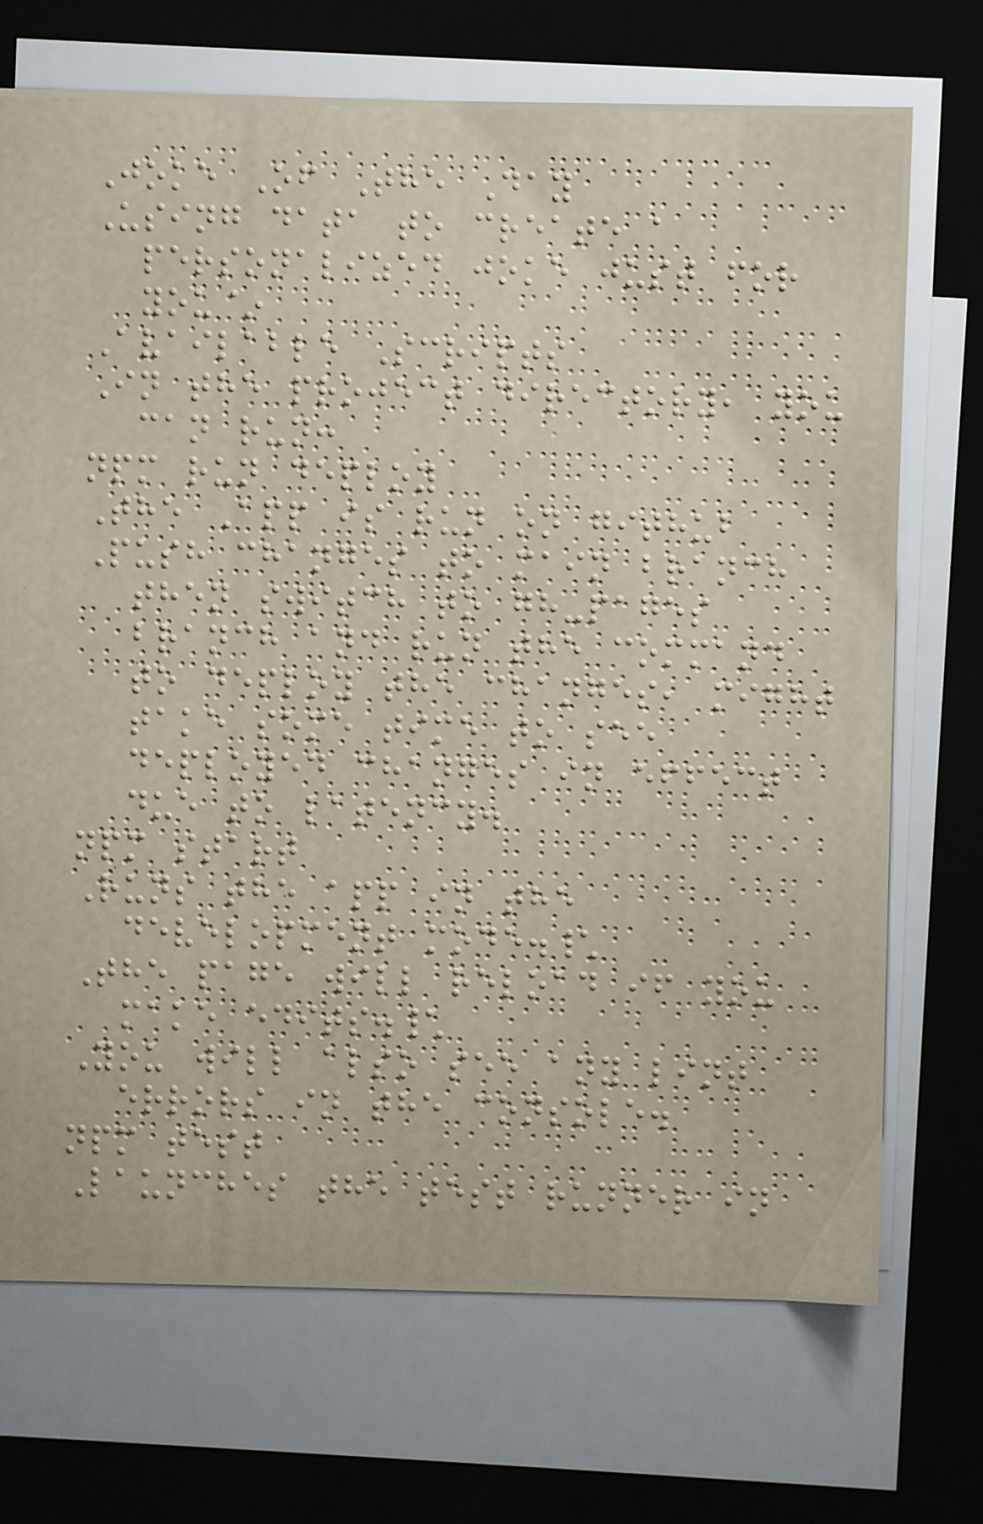Joke Of The Day
Using data to create a
personalized joke just for
you~
Available Scripts
In the project directory, you
can run:
npm run deploy
The App is run on github
Push changes to main branch
then switch to gh-pages
branch and run the command
to deploy the changes, might
take some time to see
deployed changes in effect
due to latency.
npm start
Runs the app in the
development mode.\
The page will reload if you
make edits.\
You will also see any lint
errors in the console.
npm test
Launches the test runner in
